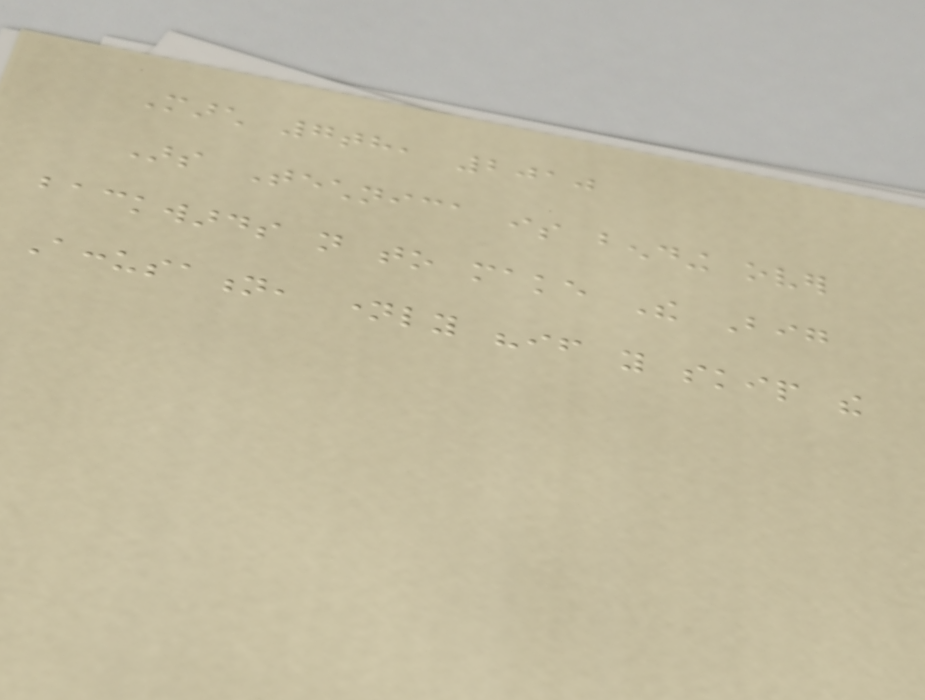March 7th, 2010
Ars Technica is bending over
backwards not to make The Big
Accusation, namely "if you skip the
